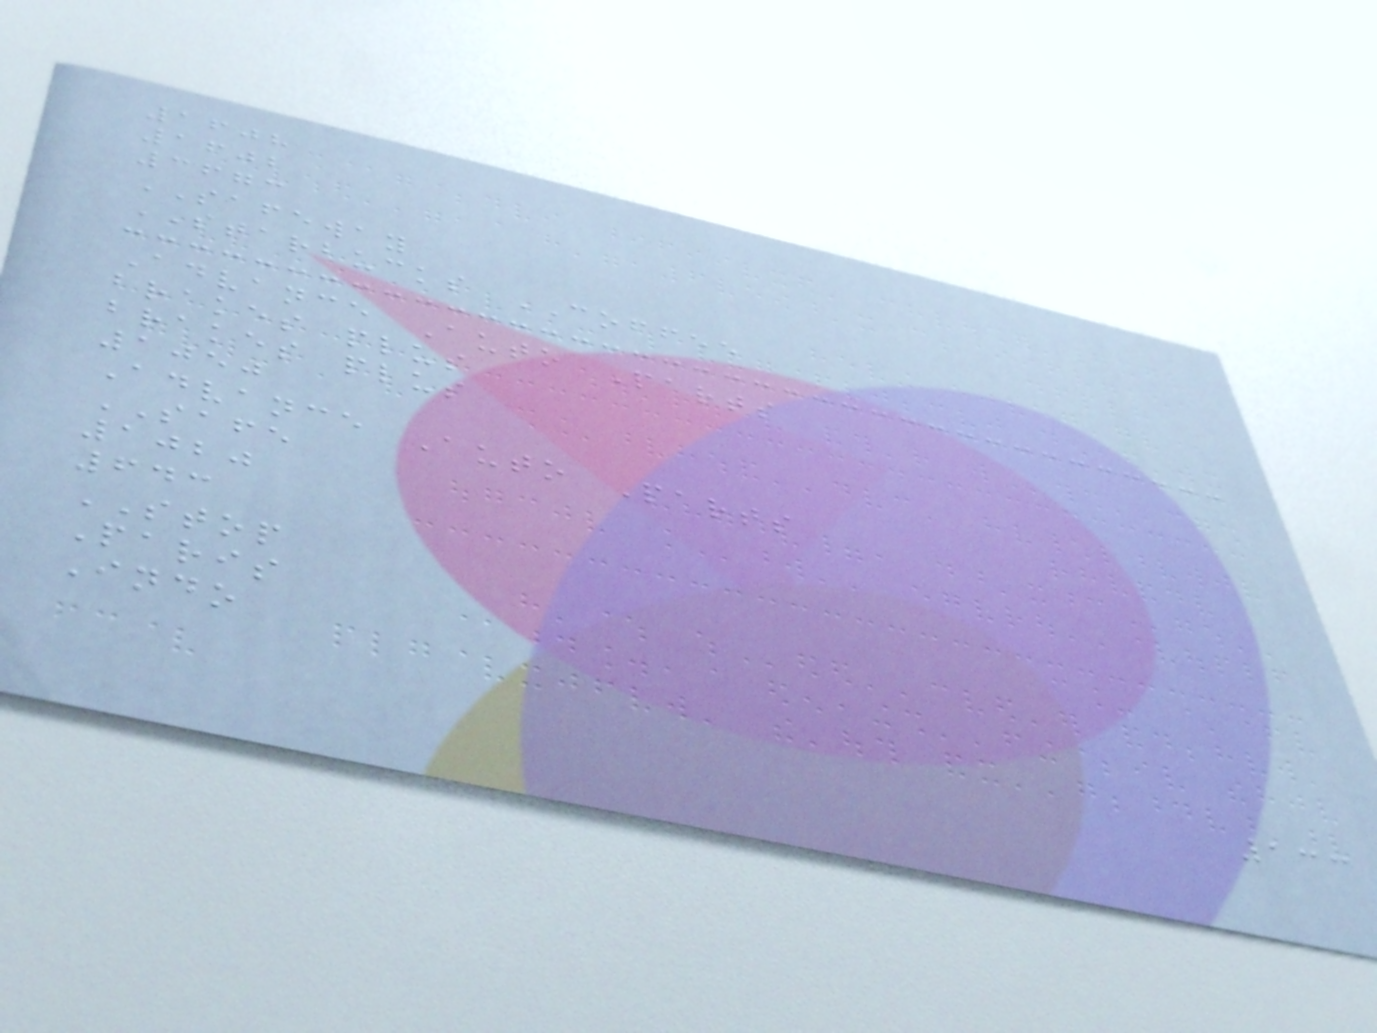1608
1602
3673
SAFEWAY
STARBUCKS COFFEE
Advance Auto Parts
brakes plus
brakes plus
1050
Advance Auto Parts
SAFE
1020
643
STOP
Paris
Indo
133
